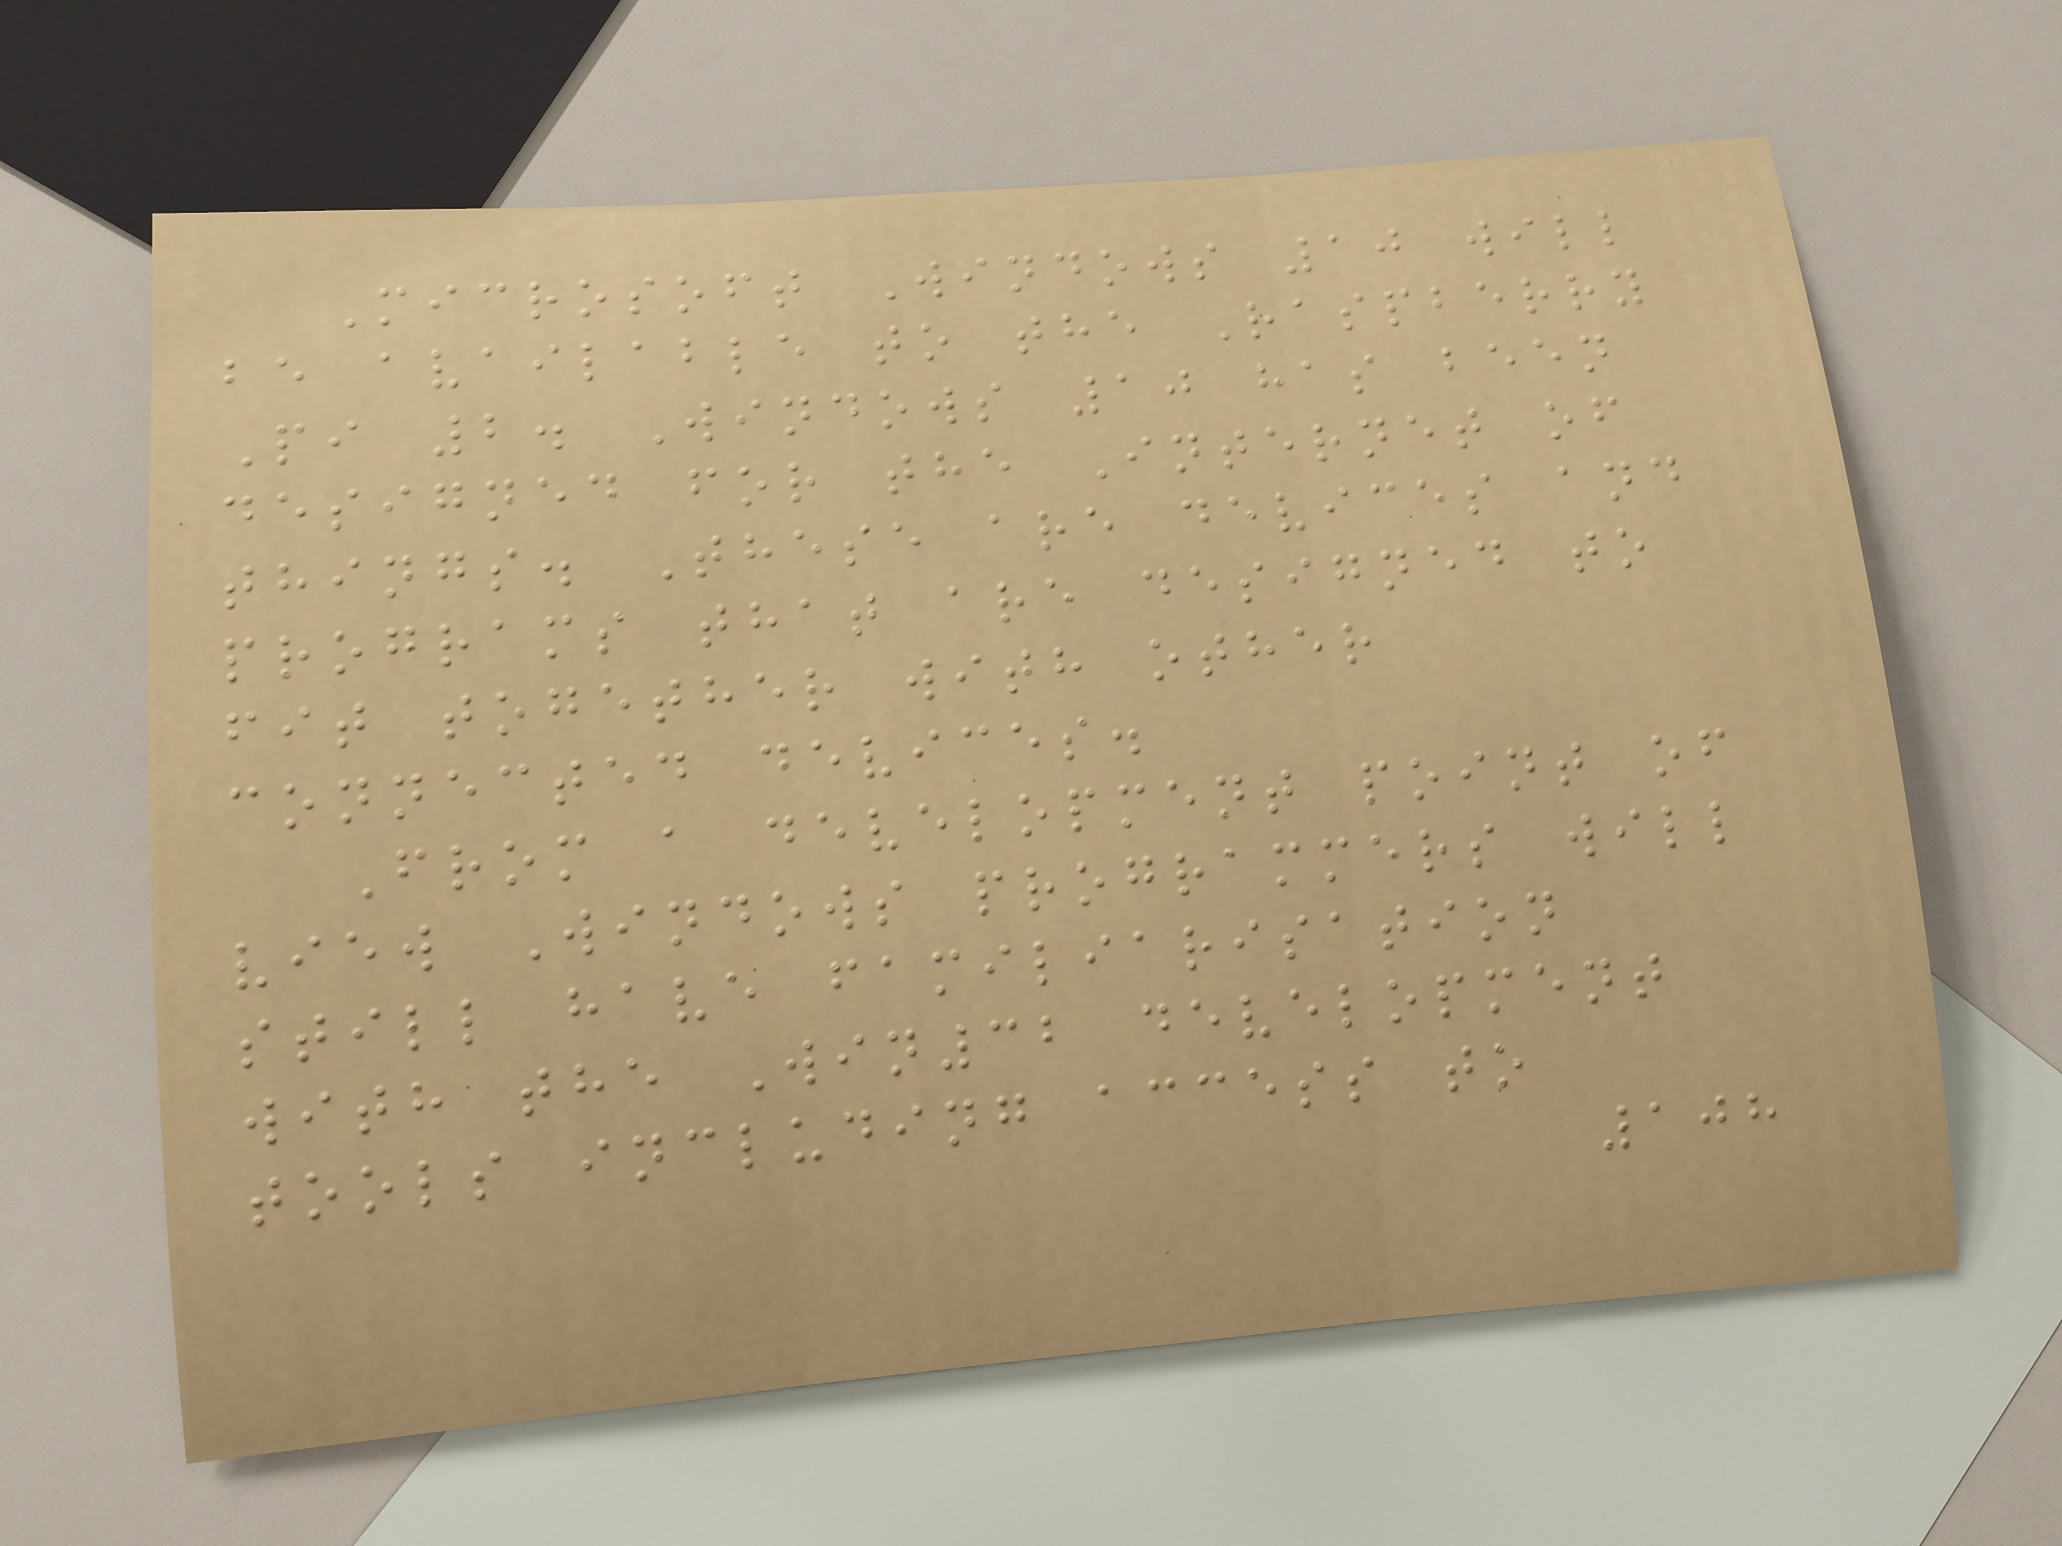Microsoft Windows 10 will
be available to the Raspberry
Pi 2. Windows 10 has been
designed for the Internet of
things. These are devices and
programs that are designed to
fit together with other
connected devices.
From a development point of
view Windows programmers will
still have familiarisation
with the Win32 development
tools including access to
108
